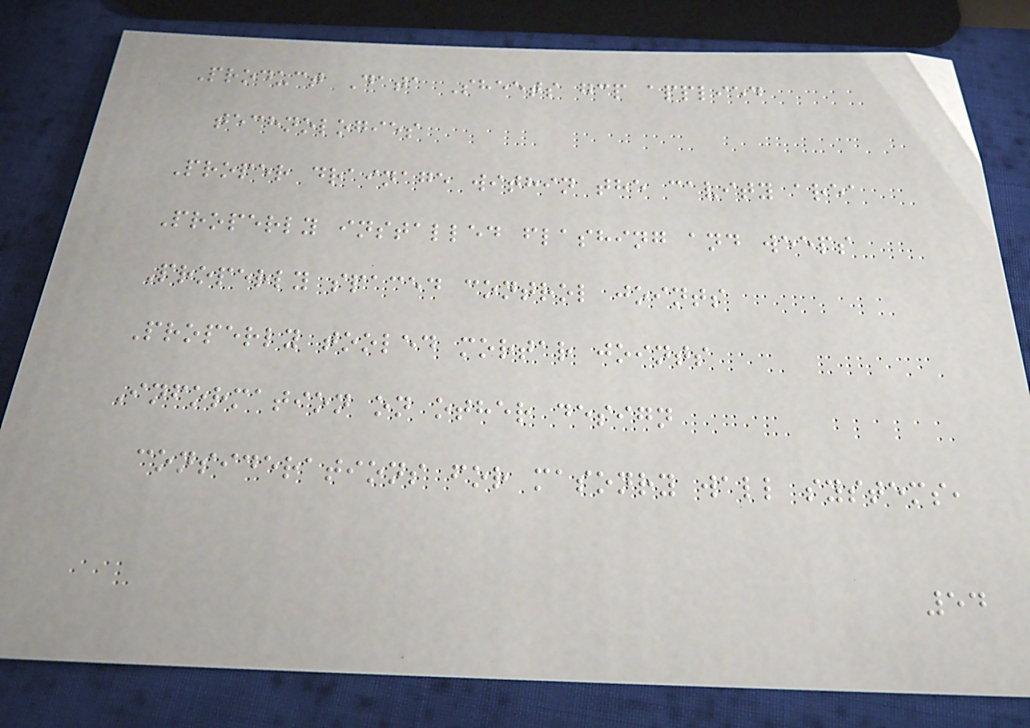Product Data Sheets gcp applied
technologies
Proper drainage within the cavity area
Properly installed flashing and weeps
Properly spaced control joints
Properly tooled mortar joints
Information on other design
considerations for masonry wall systems,
54
